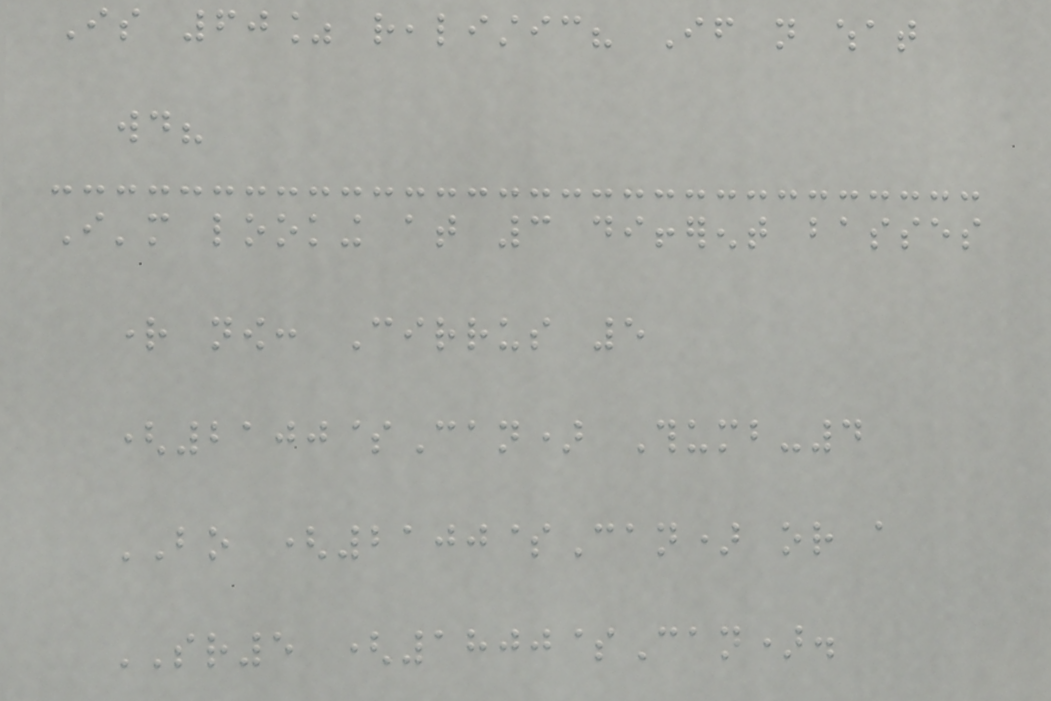Is 60% realistic? If not what
would?
I'm looking at 3 different basses
right now: Cirrus 5
(2100$Can) Thumb-4
BO (2100$Can) or a
SR5 (1800$Can).
